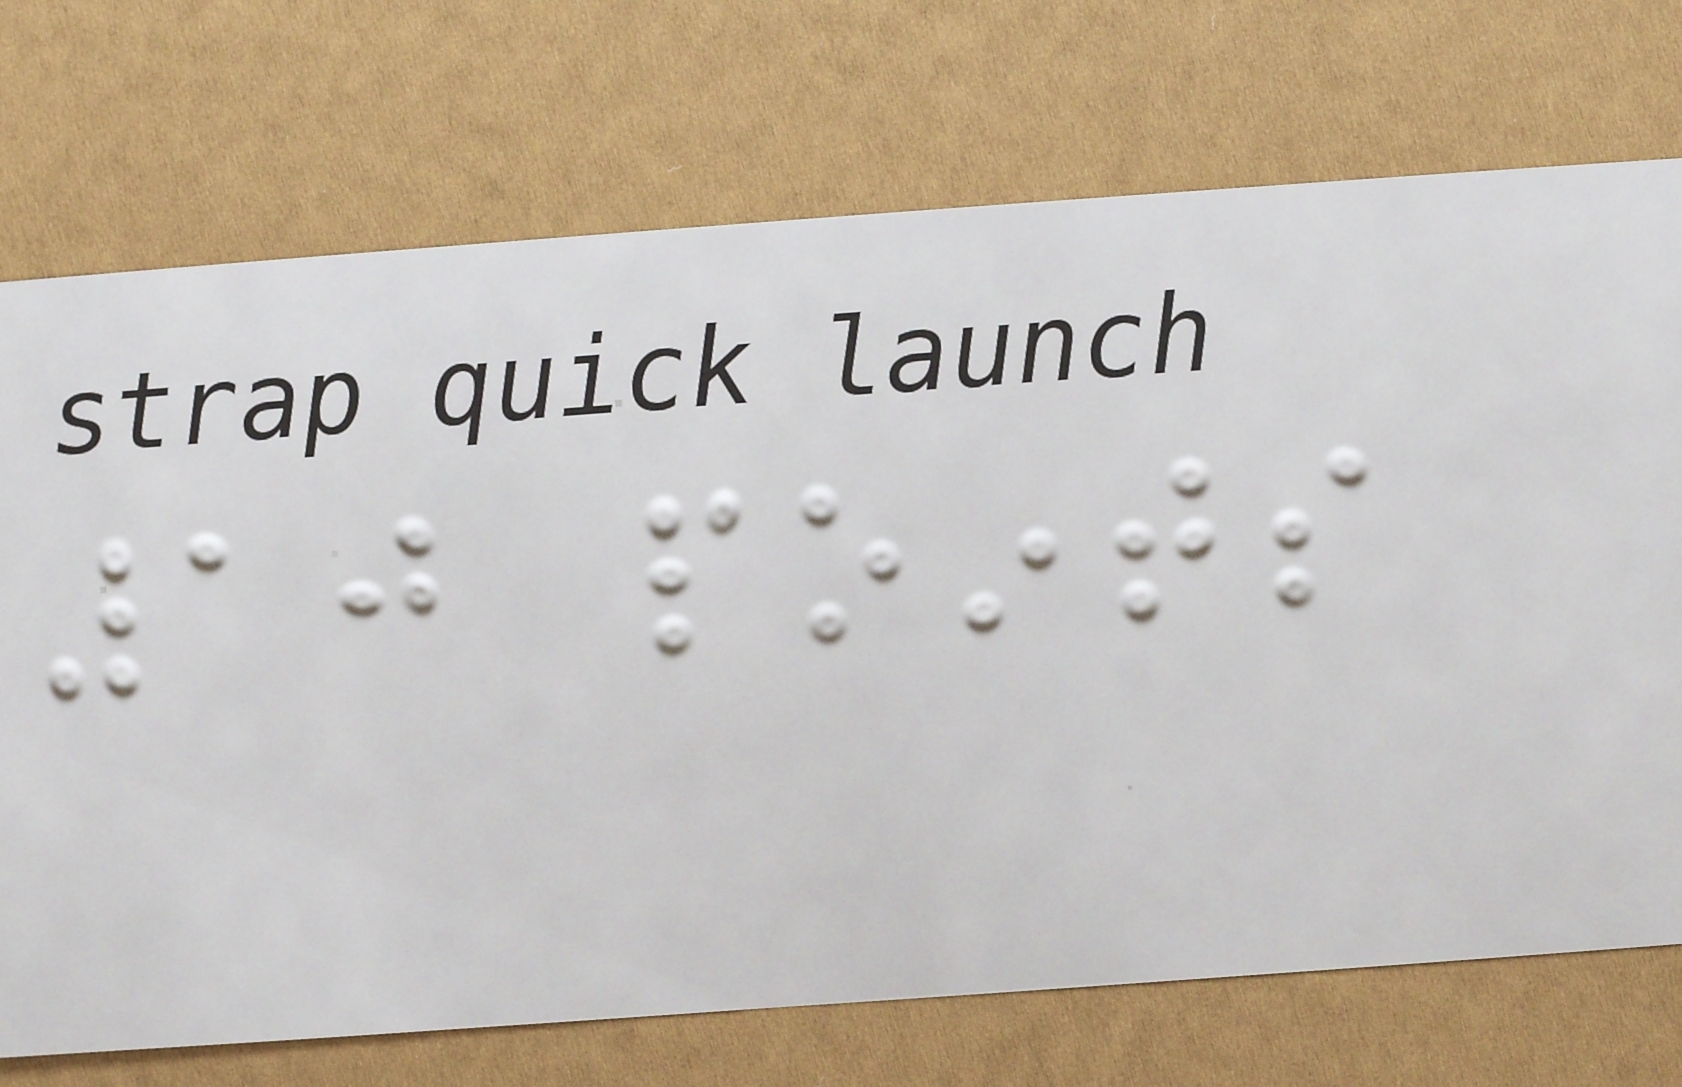10 points
